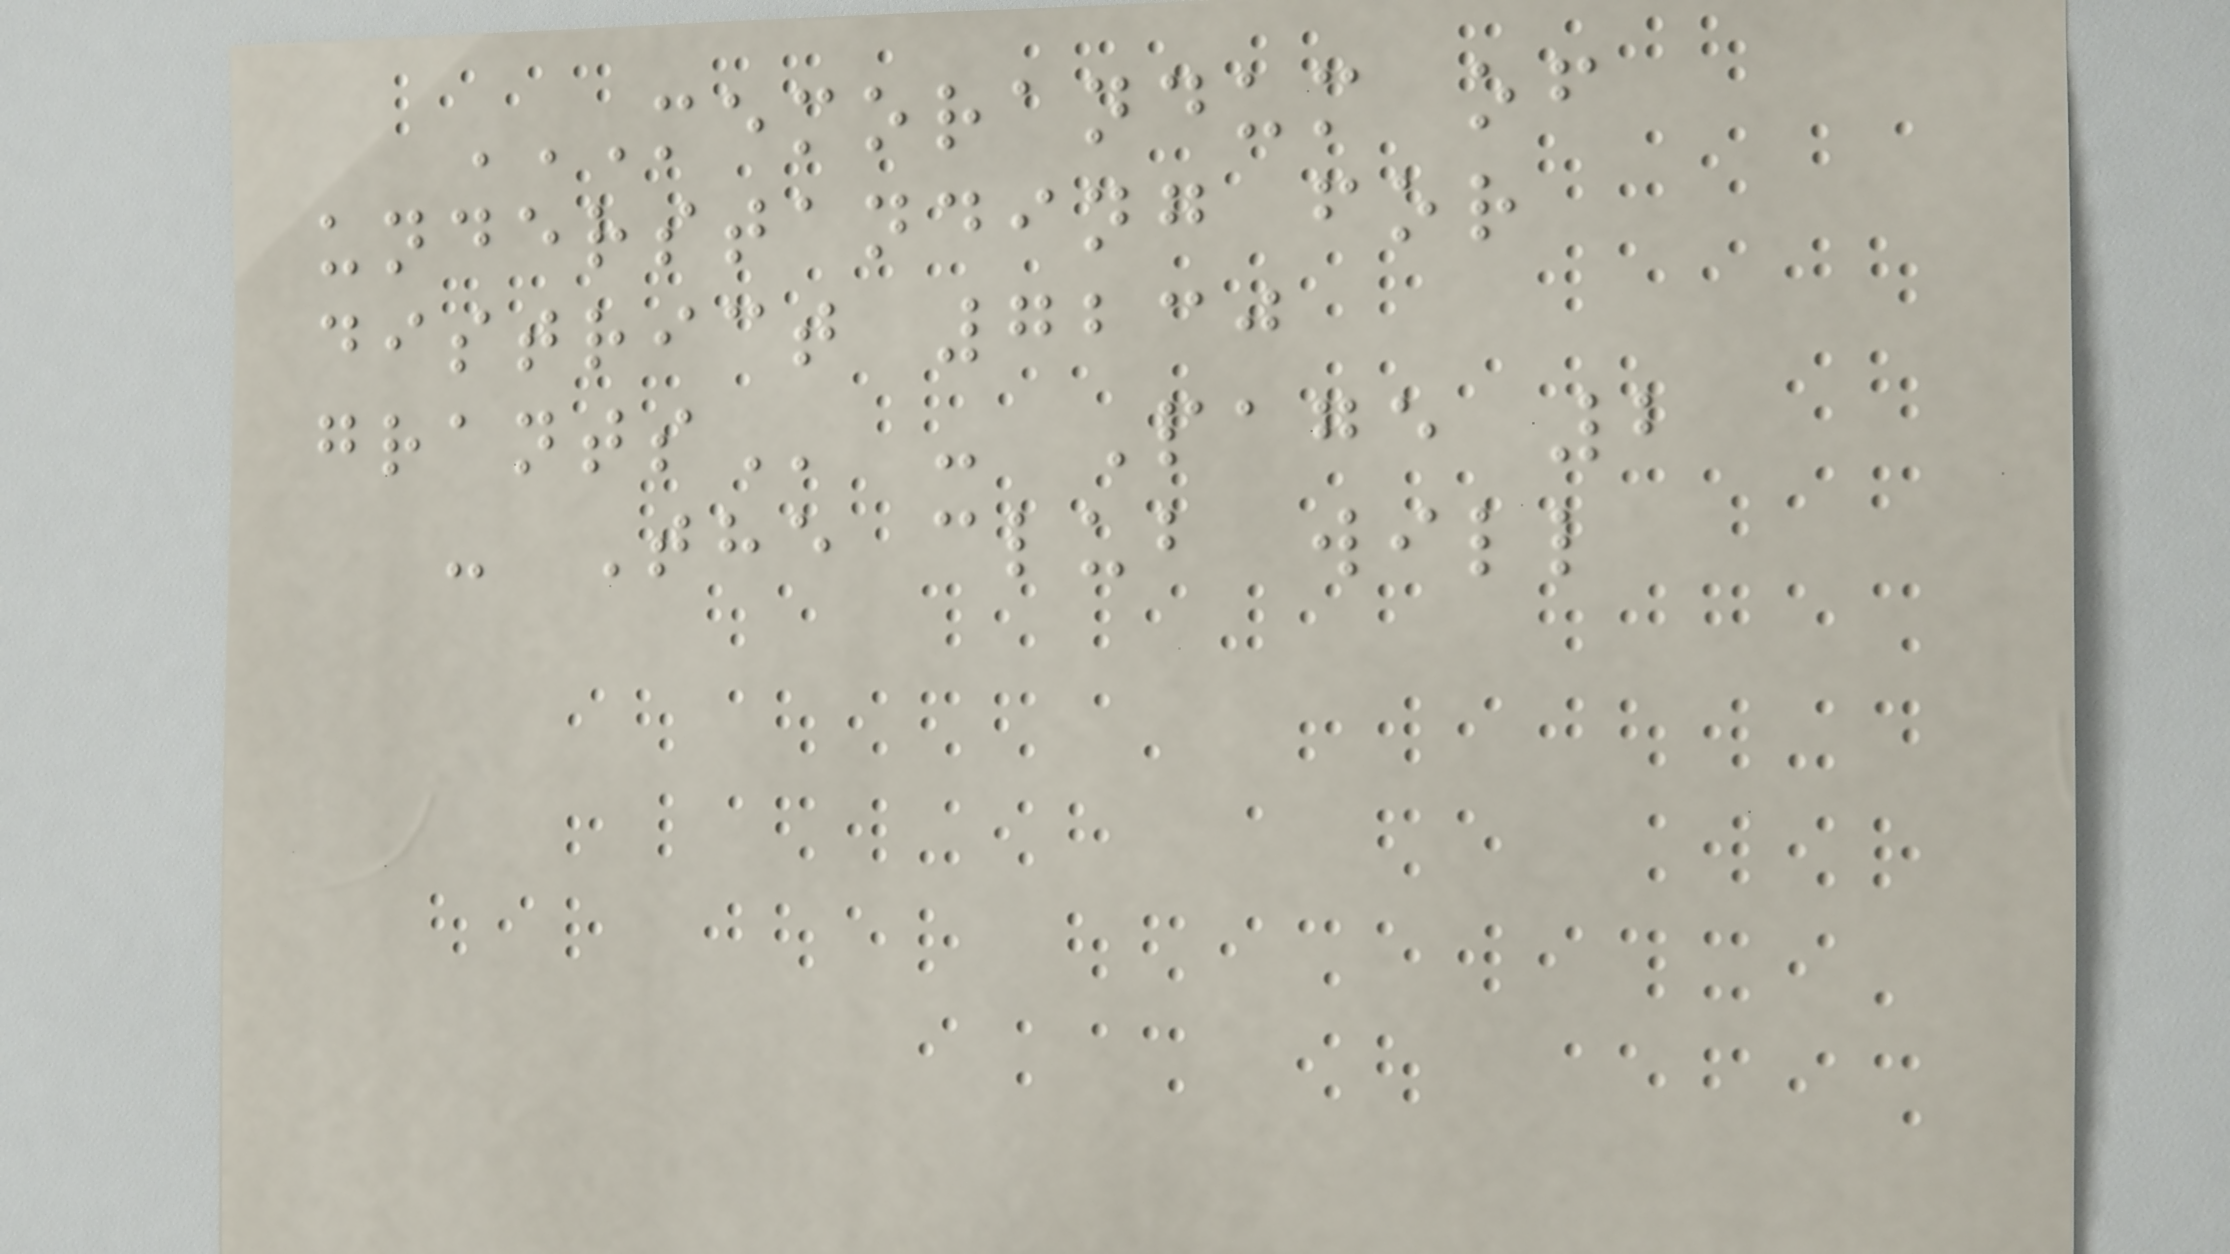MEMORANDUM OF
UNDERSTANDING FOR
DISTRICT 7230
GRANTS - Page 2
- The club will
